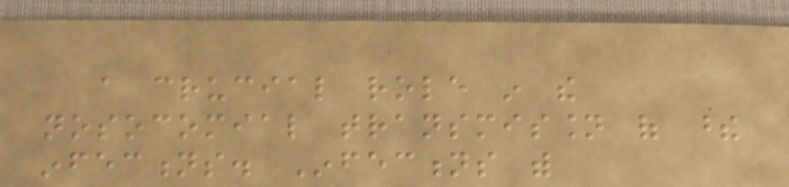a crucial role in the
nosocomial transmission of these
infections. Infections with
